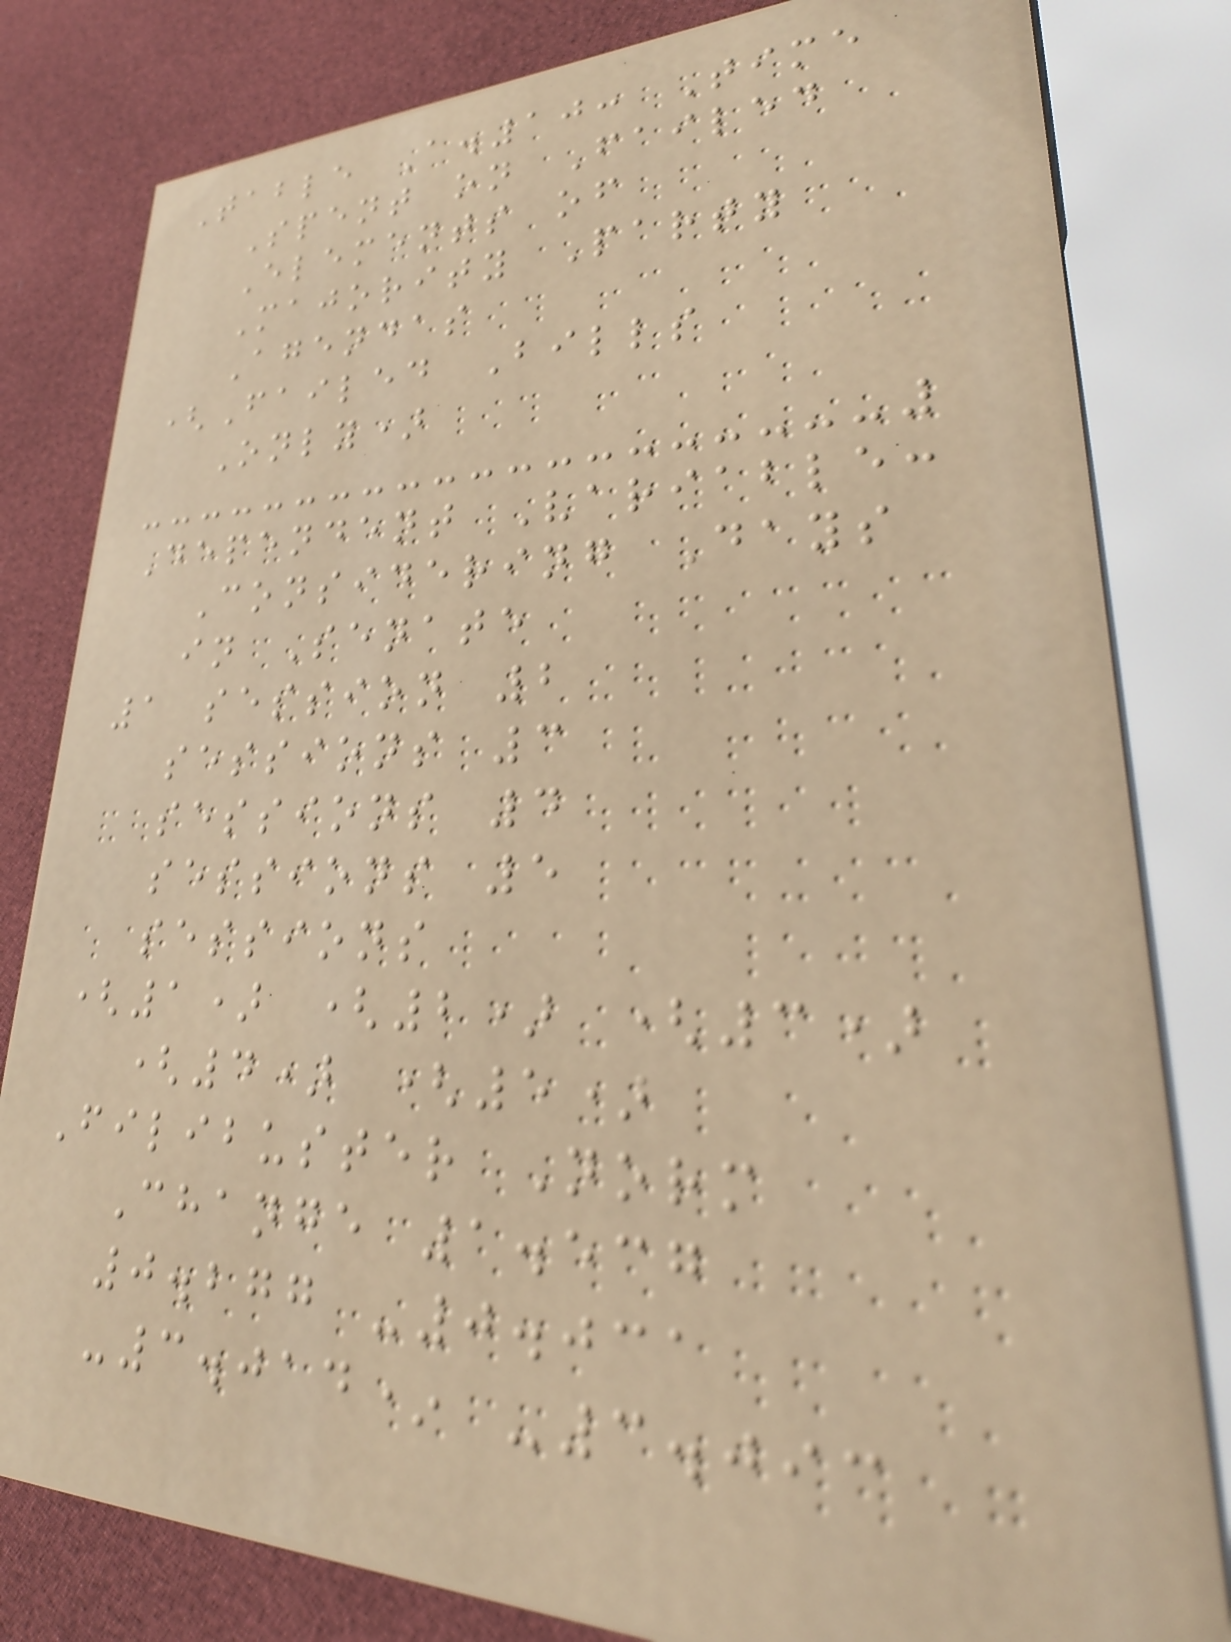Table A.10: Time
Spent on Failed
Elements of
Majority Party
Agendas
(Failed Bills
Only)
Dependent Variable:
Considering Days
in Senate
1 session 2
sessions 3
sessions 4
sessions 5
sessions
(1) (2) (3)
(4) (5)
Filibuster Norm
Change 1.537
0.277 -0.031
-3.014* -3.093
